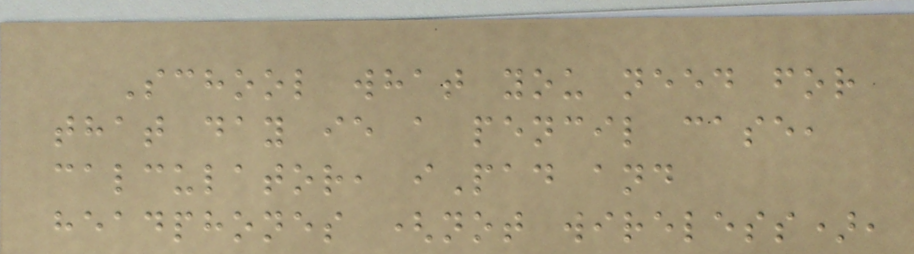School what you need for
that day ie a pencil case,
calculator, iPad and
headphones (not wireless),
